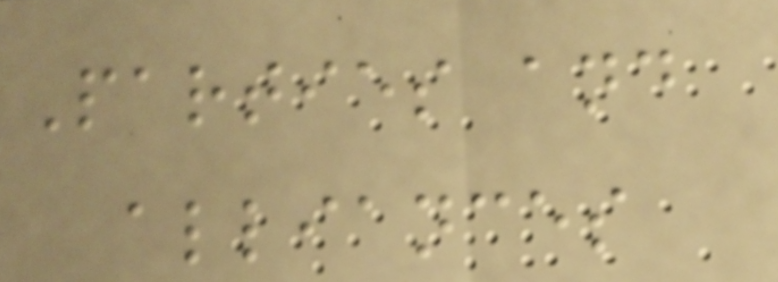Parties and
alliances
